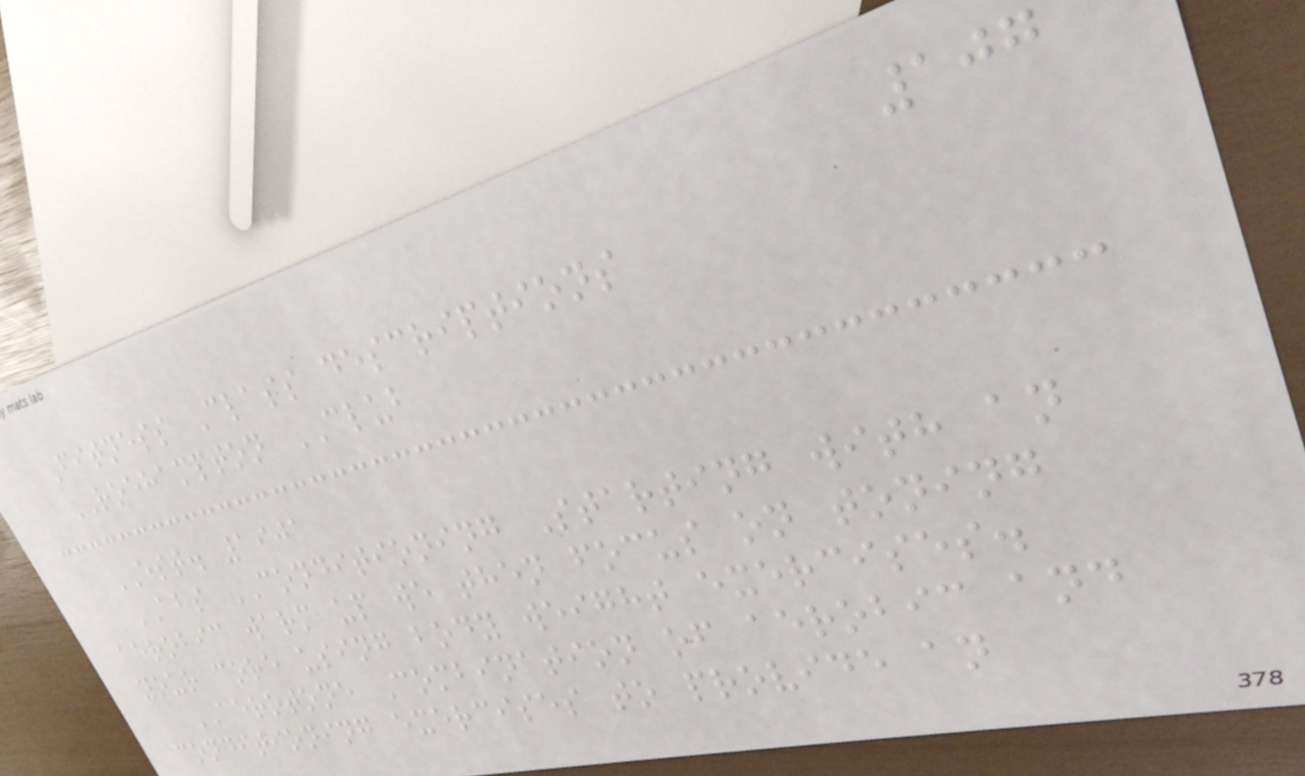107
Fitness Class descriptions
ROEHAMPTON CLUB
EST. 1901
ABS CONDITIONING Starting with an
aerobic warm up we then focus on toning
your core using body weight exercises.
AEROTONE Combination of aerobic and
conditioning exercises to provide an
